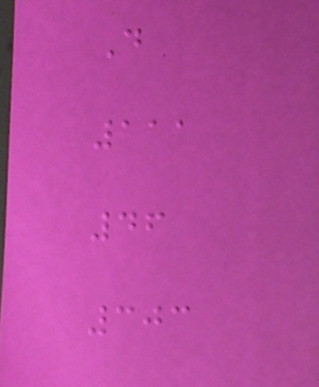D
111
46
303
